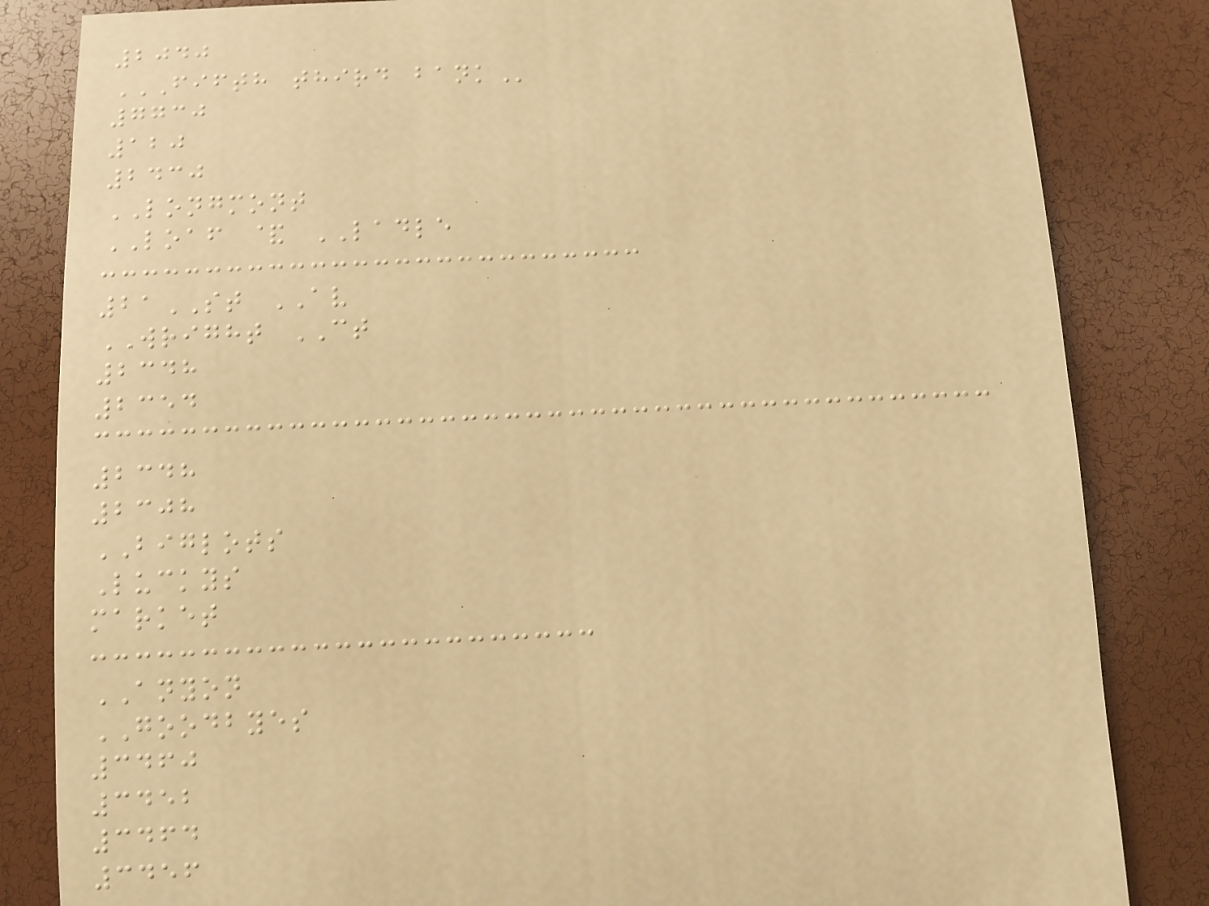2040
FIFTH THIRD BANK
7730
120
2430
LONGMONT
LOAF & LADLE
21ST AV
WRIGHT CT
2348
2354
2348
2308
BIGLOTS
Luckys
market
ANYON
GOODBYES
3460
3452
3464
3456
